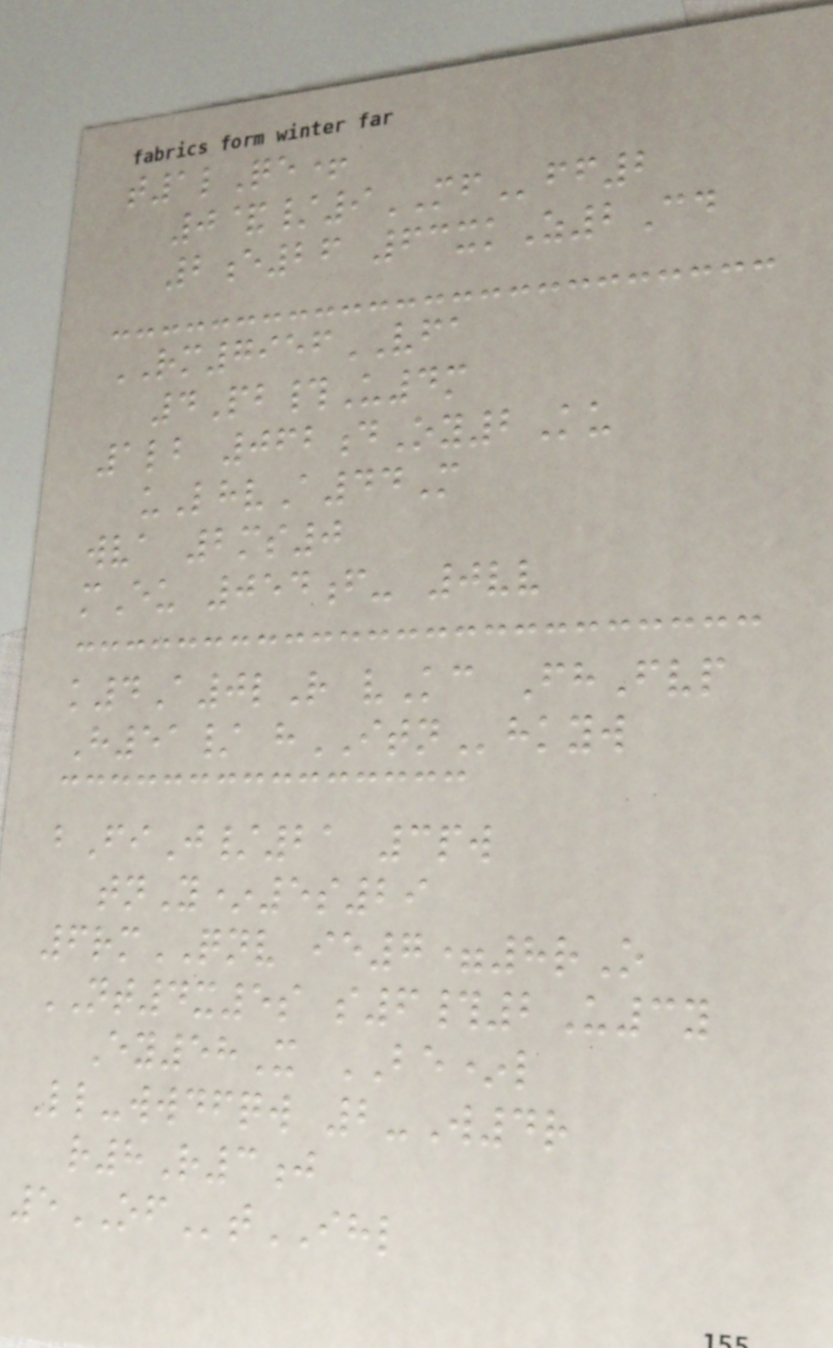t1lQe+
0&/9MFff2
2e26 63xkZ2Cd
RM7956VFA
4Pb#U4m
1lb 062dOy2Ku
uLhvA44M
wva 2ms0
mEu 054f- 0vv
k4A0lR vKc FhFvp
H51/ hITNhkyw
bFiJ/21 3pw
tnY*5s29
6rmQNV ie7=8rO
NT4x5s s6#2U3y
Ey58X BE*l
Ll-wwdfqw 2-W4r
r8R3j
5OFtIHL
